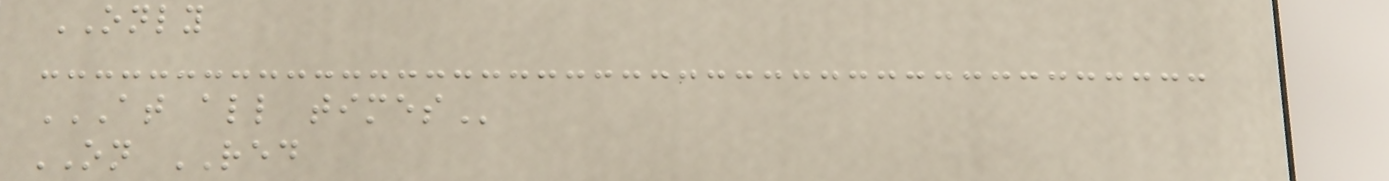ONLY
AT ALL TIMES
ON RED
